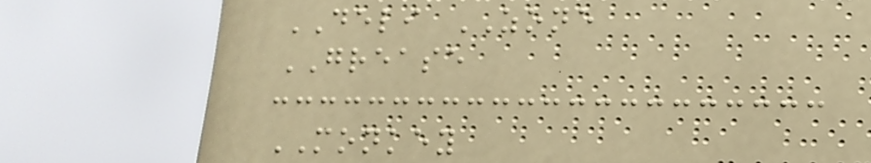DELI ZONE
GREASE
MONKEY
